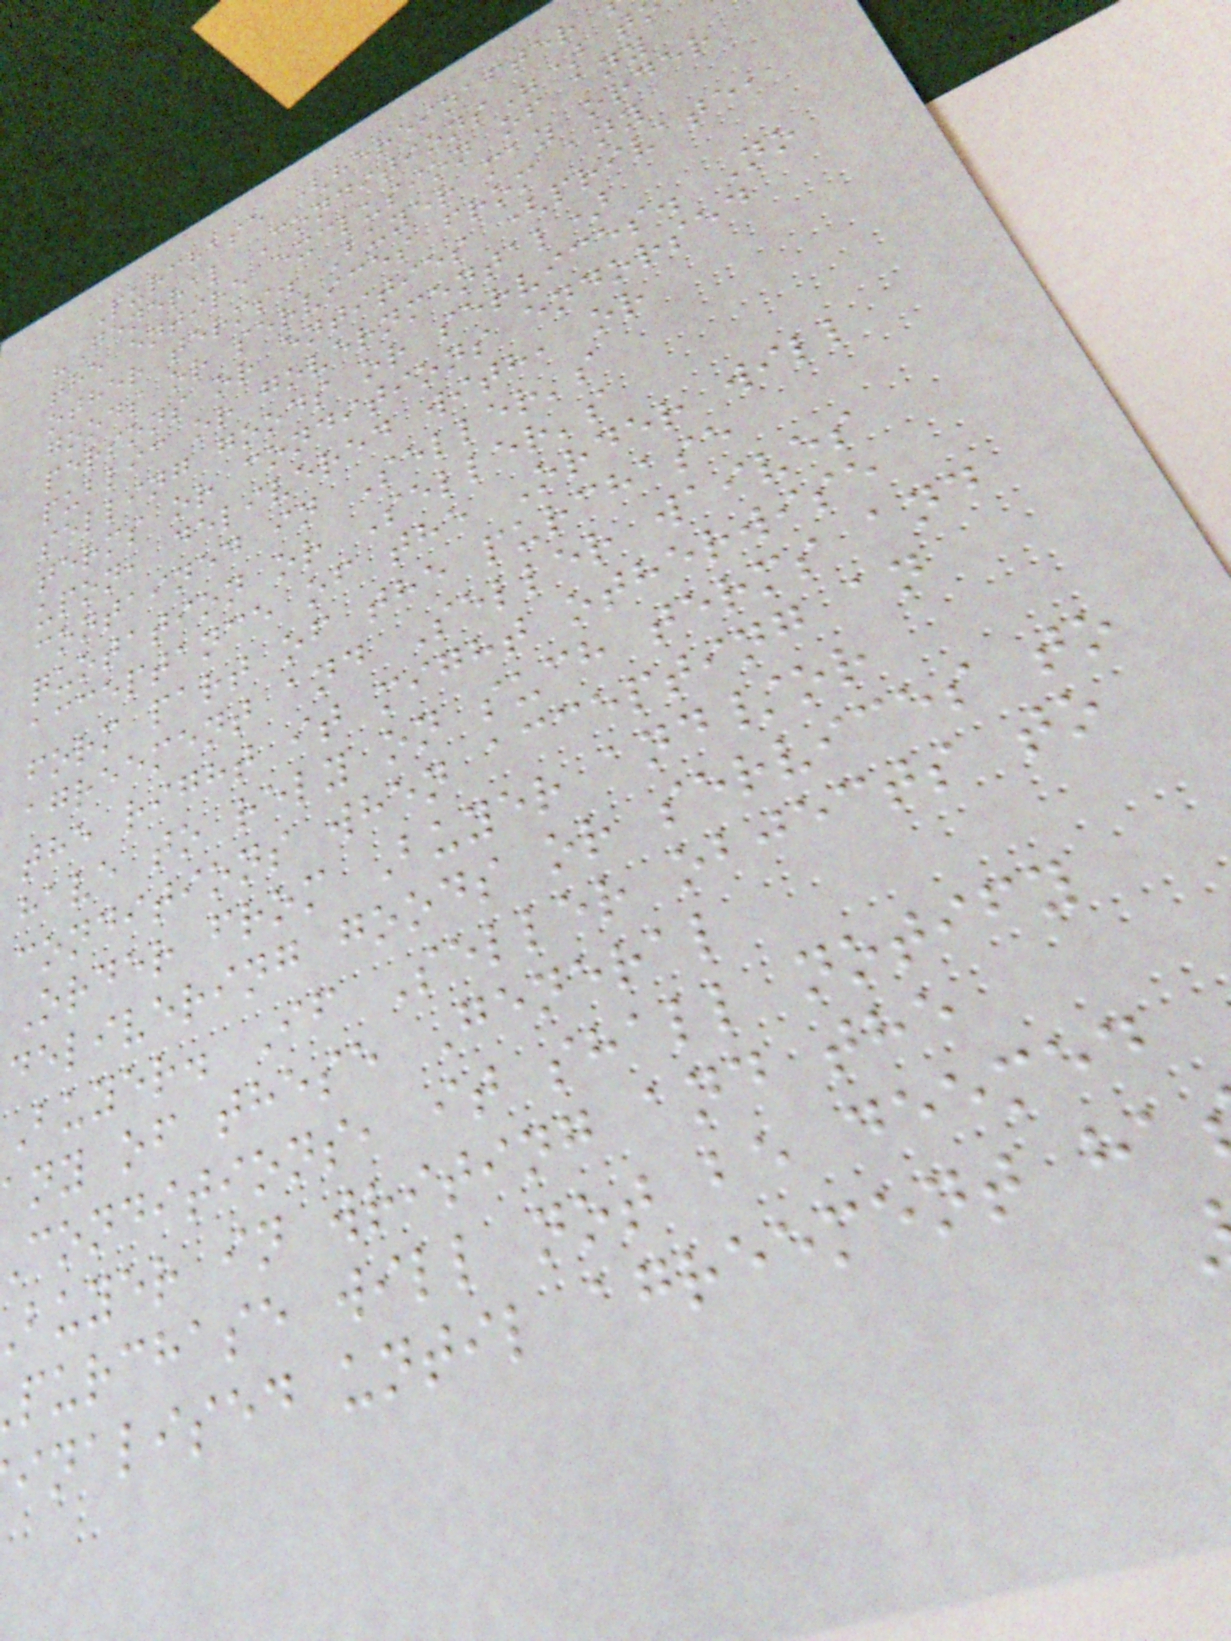Purchase (hereinafter
"General Conditions") t
the entire exclusion of any
other terms. Buyer may order
goods or services from any
persons or entities (private,
public or governmental)
selling goods or services. No
terms or conditions endorsed
upon, delivered with, or
contained in Seller's
quotation or Seller's
acceptance of the Order will
form part of the purchase
agreement and Seller waives
the right it might otherwise
have to rely on such terms and
conditions when accepting an
Order from Buyer and/or
delivering goods or services to
Buyer. If Seller objects to
ny of these General
conditions, it shall notify
buyer in writing and the
purchase will not be deemed
inalised until agreement ha
